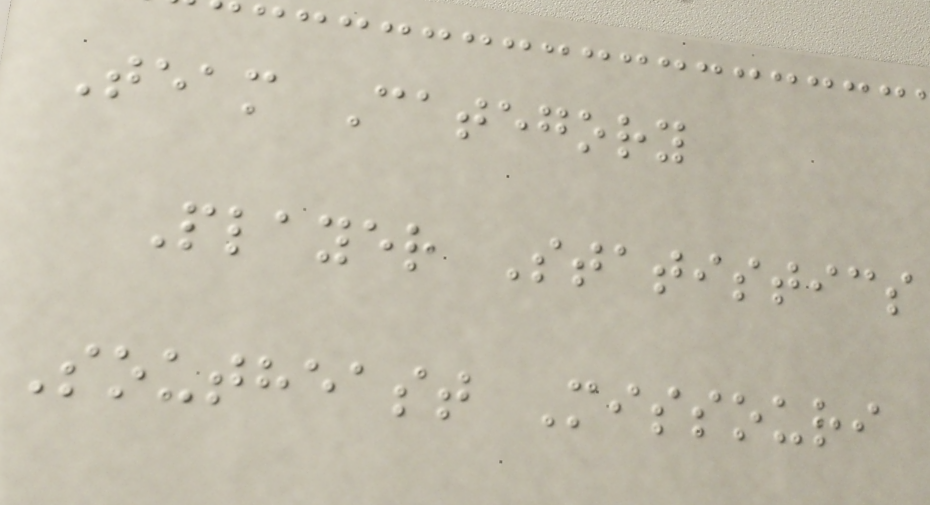Team Category
Player Statistics
Southeast Missouri
